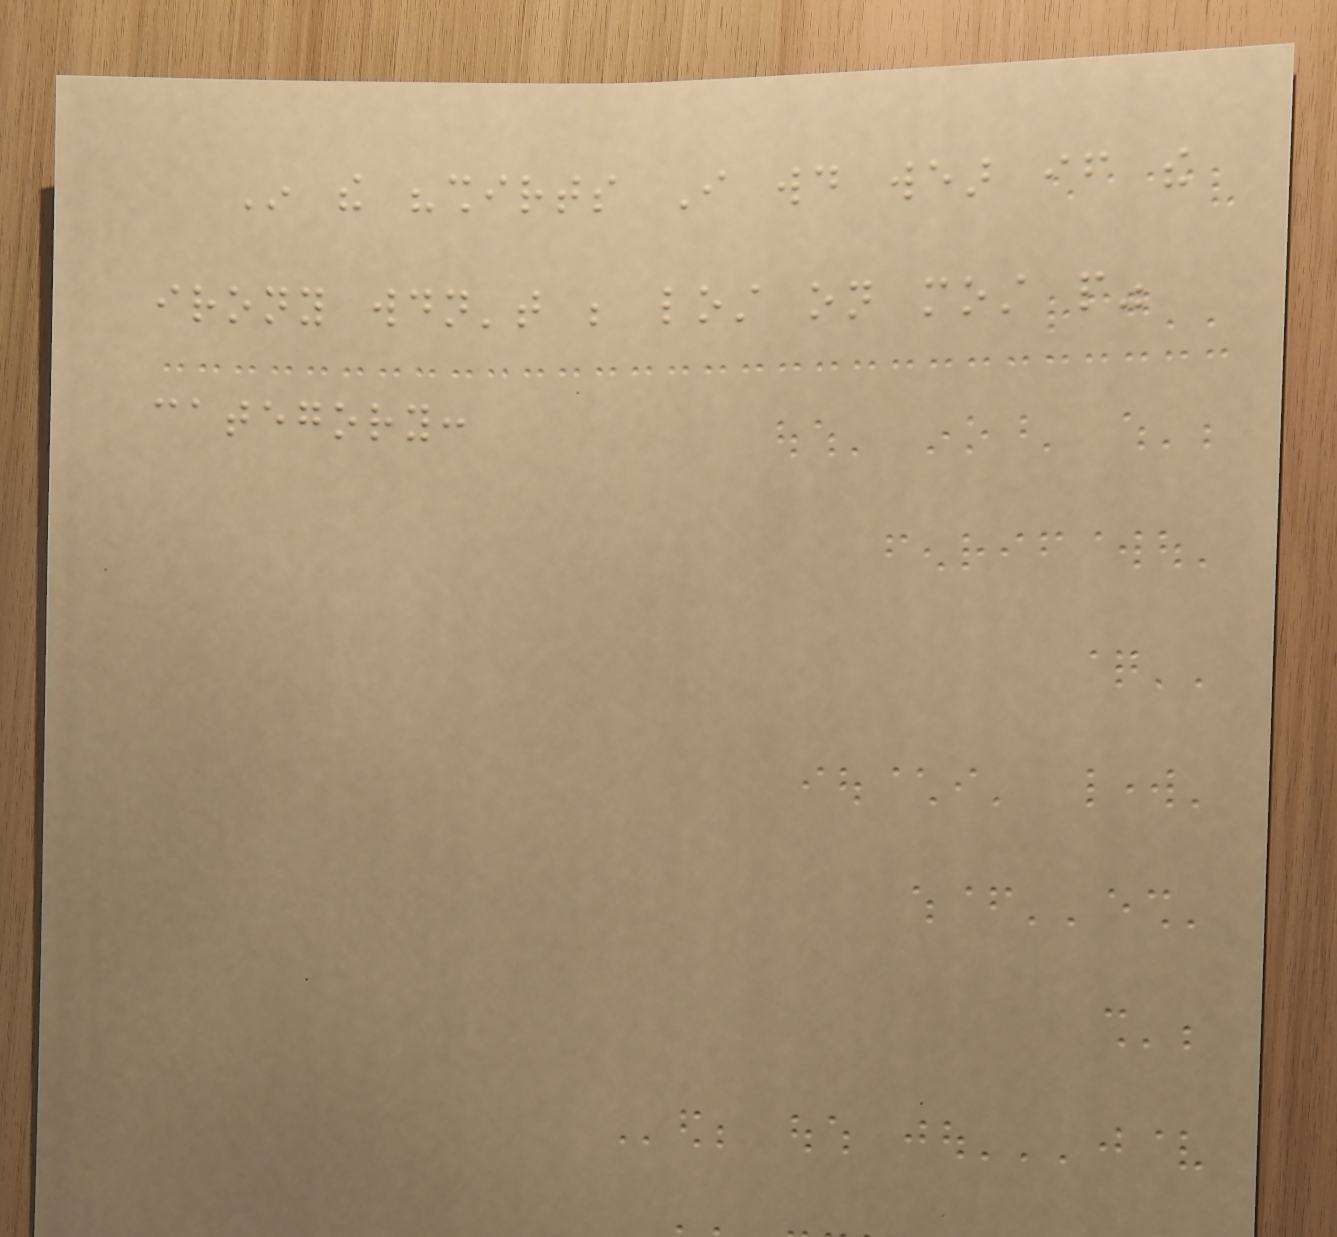In the "shirts I would wear if the
irony wouldn't be lost on most people"
category:
